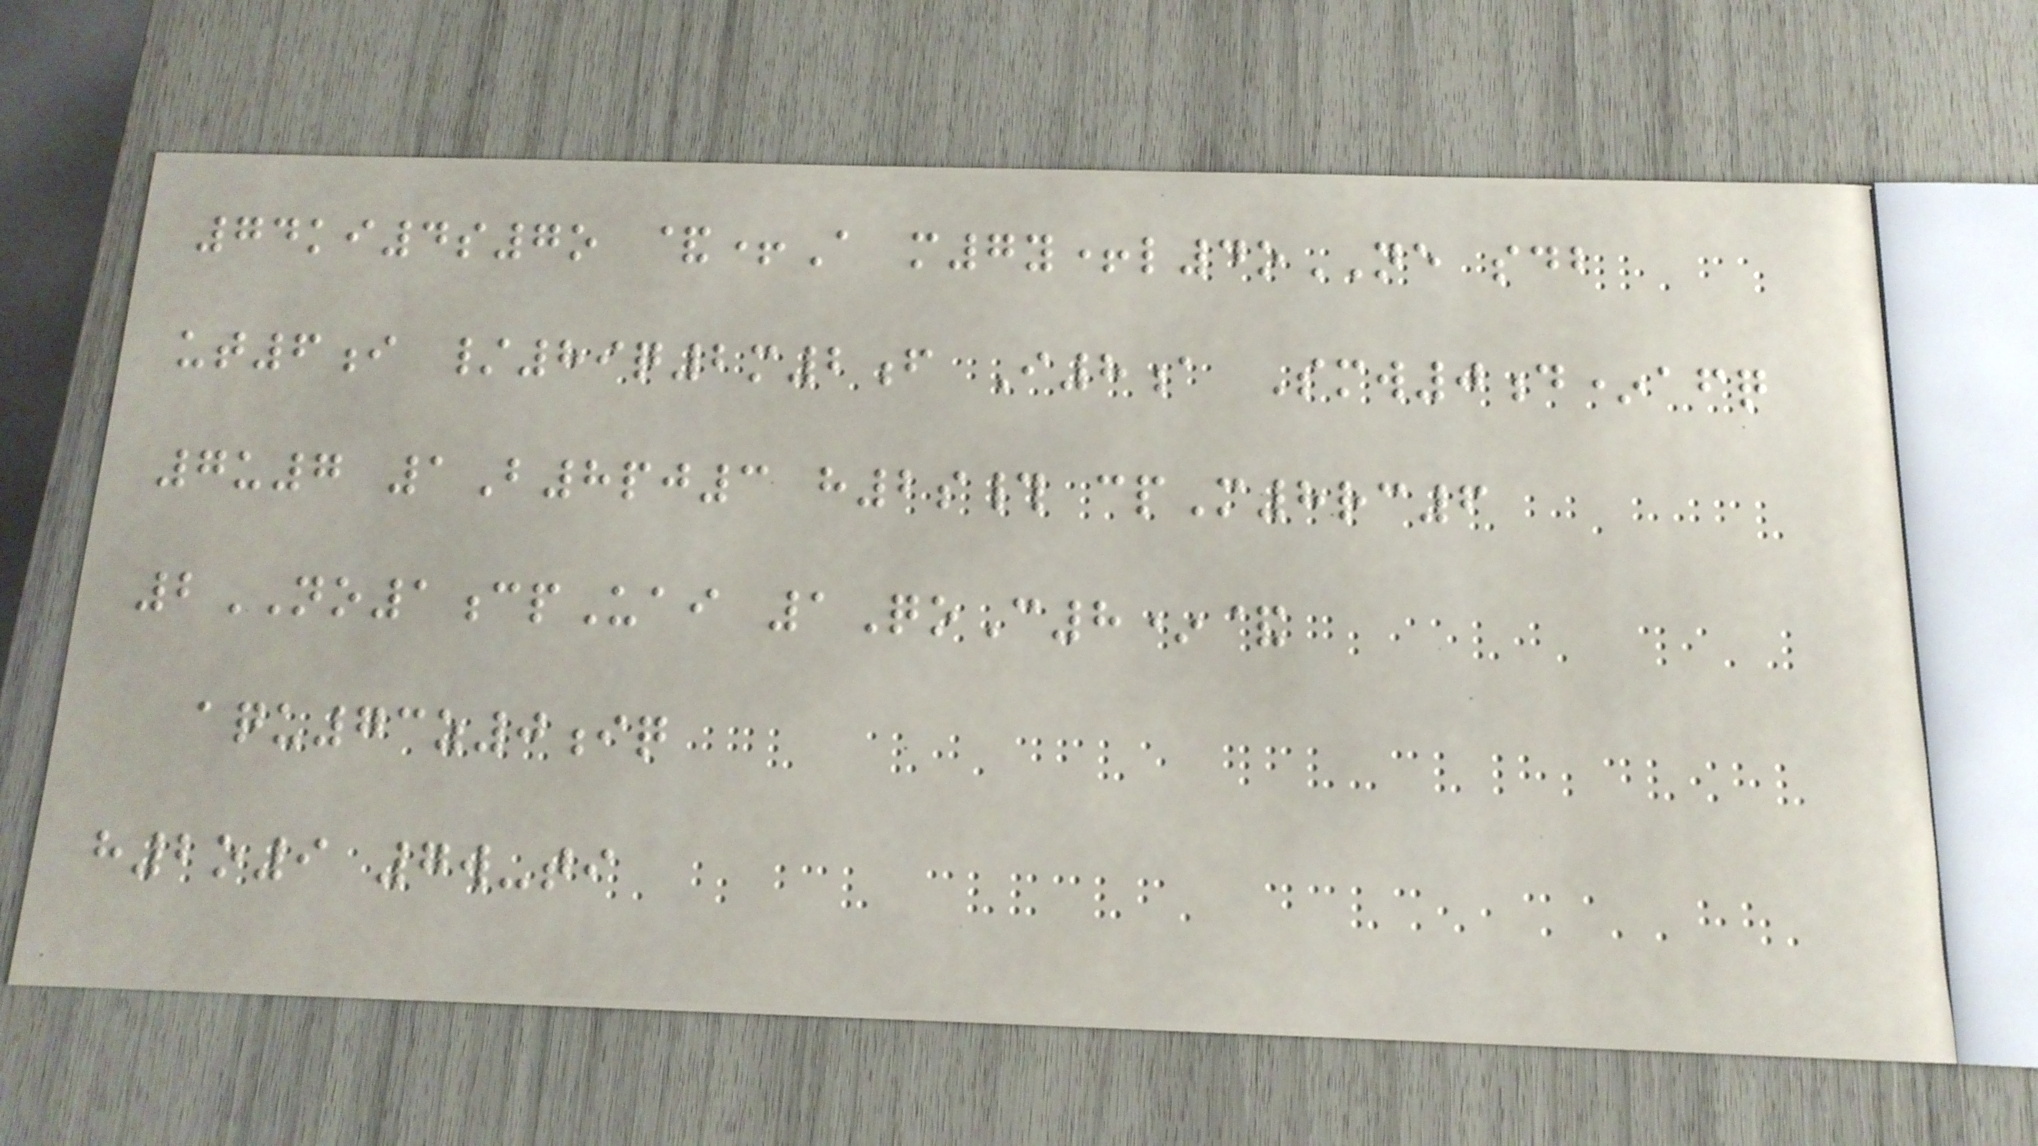74ki4s7o &+A m7y+l4oNE sdb
ut6i /89q2m2f I8a Smw0d*afq
7u7 1B8pj3 h2s# cpM8rc6
2NO1cpUai 1QoC8*&
aqu73z0iq
h2o9 7w-ti
